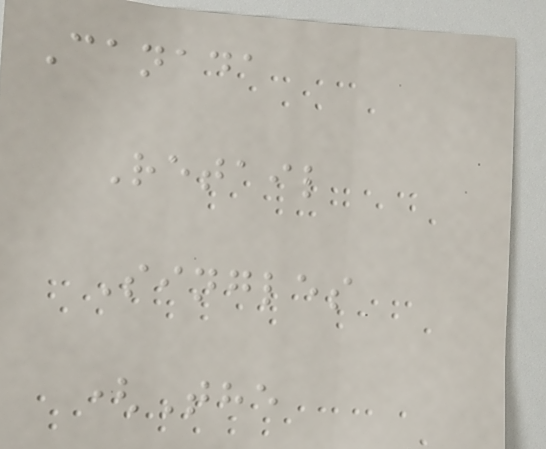Canada
Retail
Singles
(The
